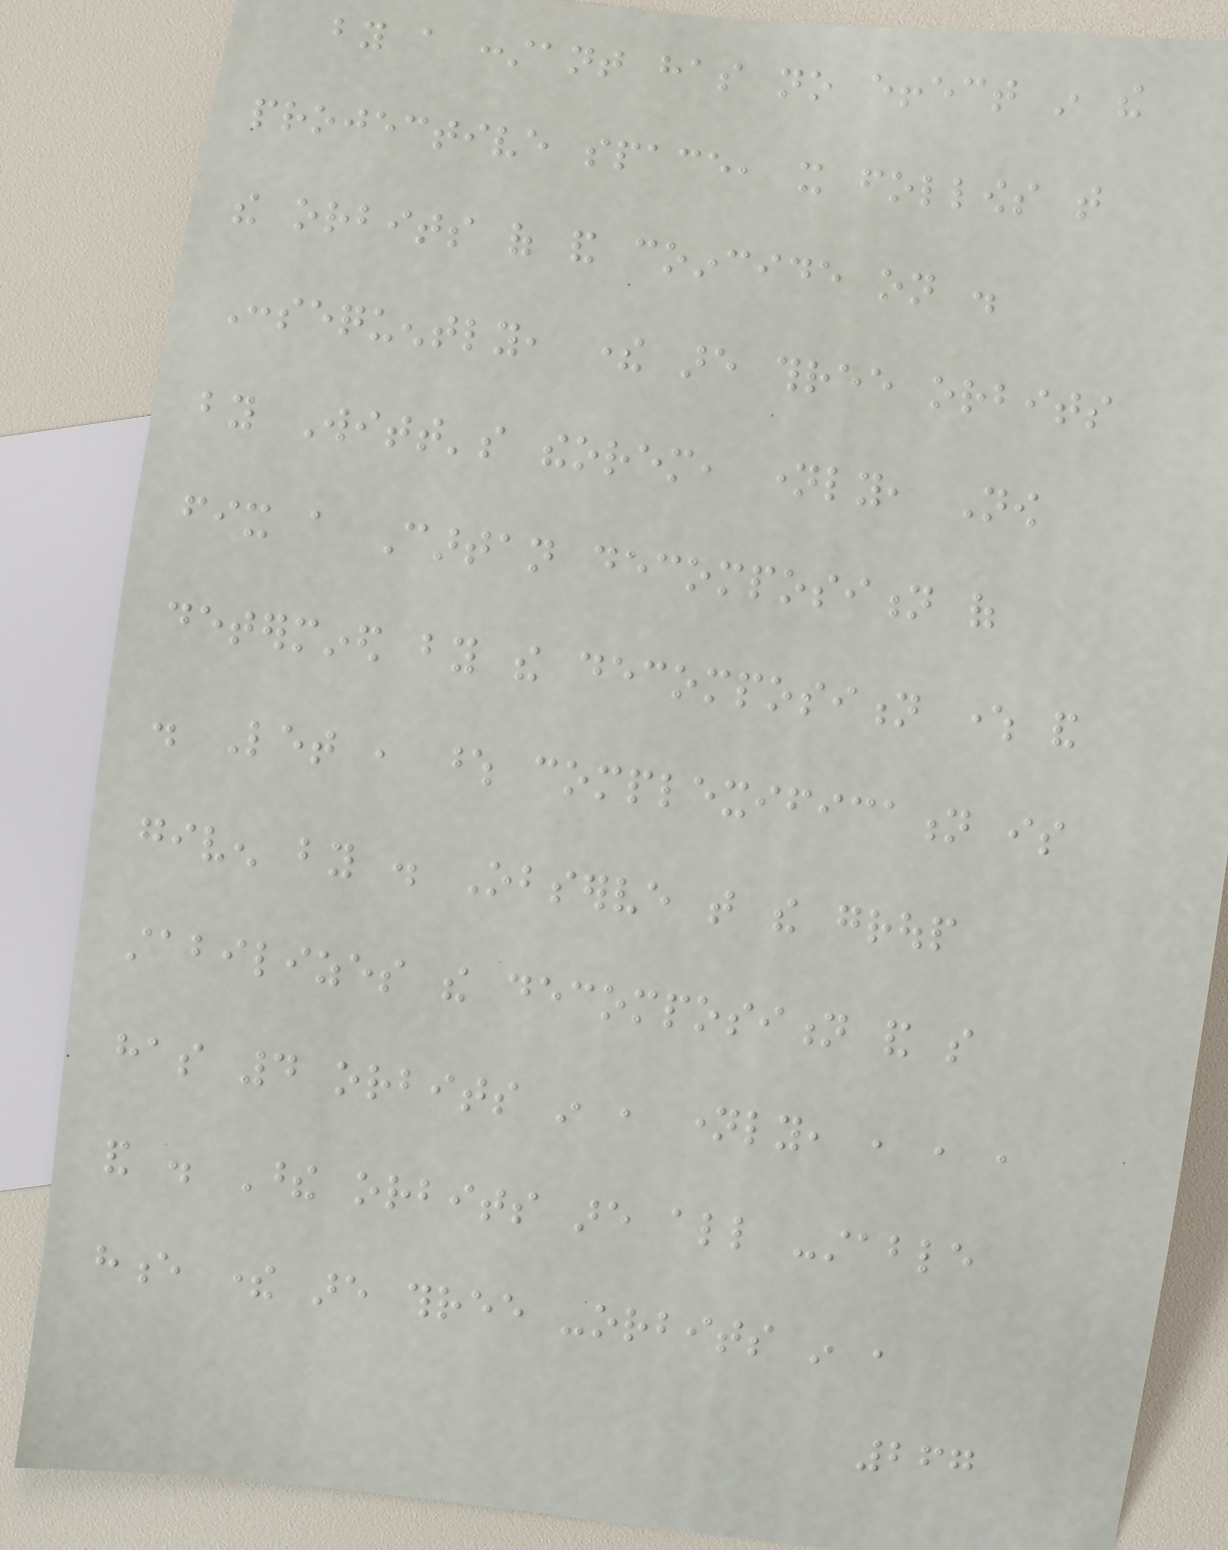by a constant has no effect in the
projective space, it follows that
the orbits of and coincide on .
Consequently, there are three orbits
by Witt's theorem, namely, Now
fix a Cartan decomposition of
determined by the decomposition where and
. Let , whose complexification is
given by . Observe that the group
stabilizes the decomposition and so
has 4 orbits in , namely, , , ,
and . These orbits are all -stable
hence there are three -orbits in ,
267
